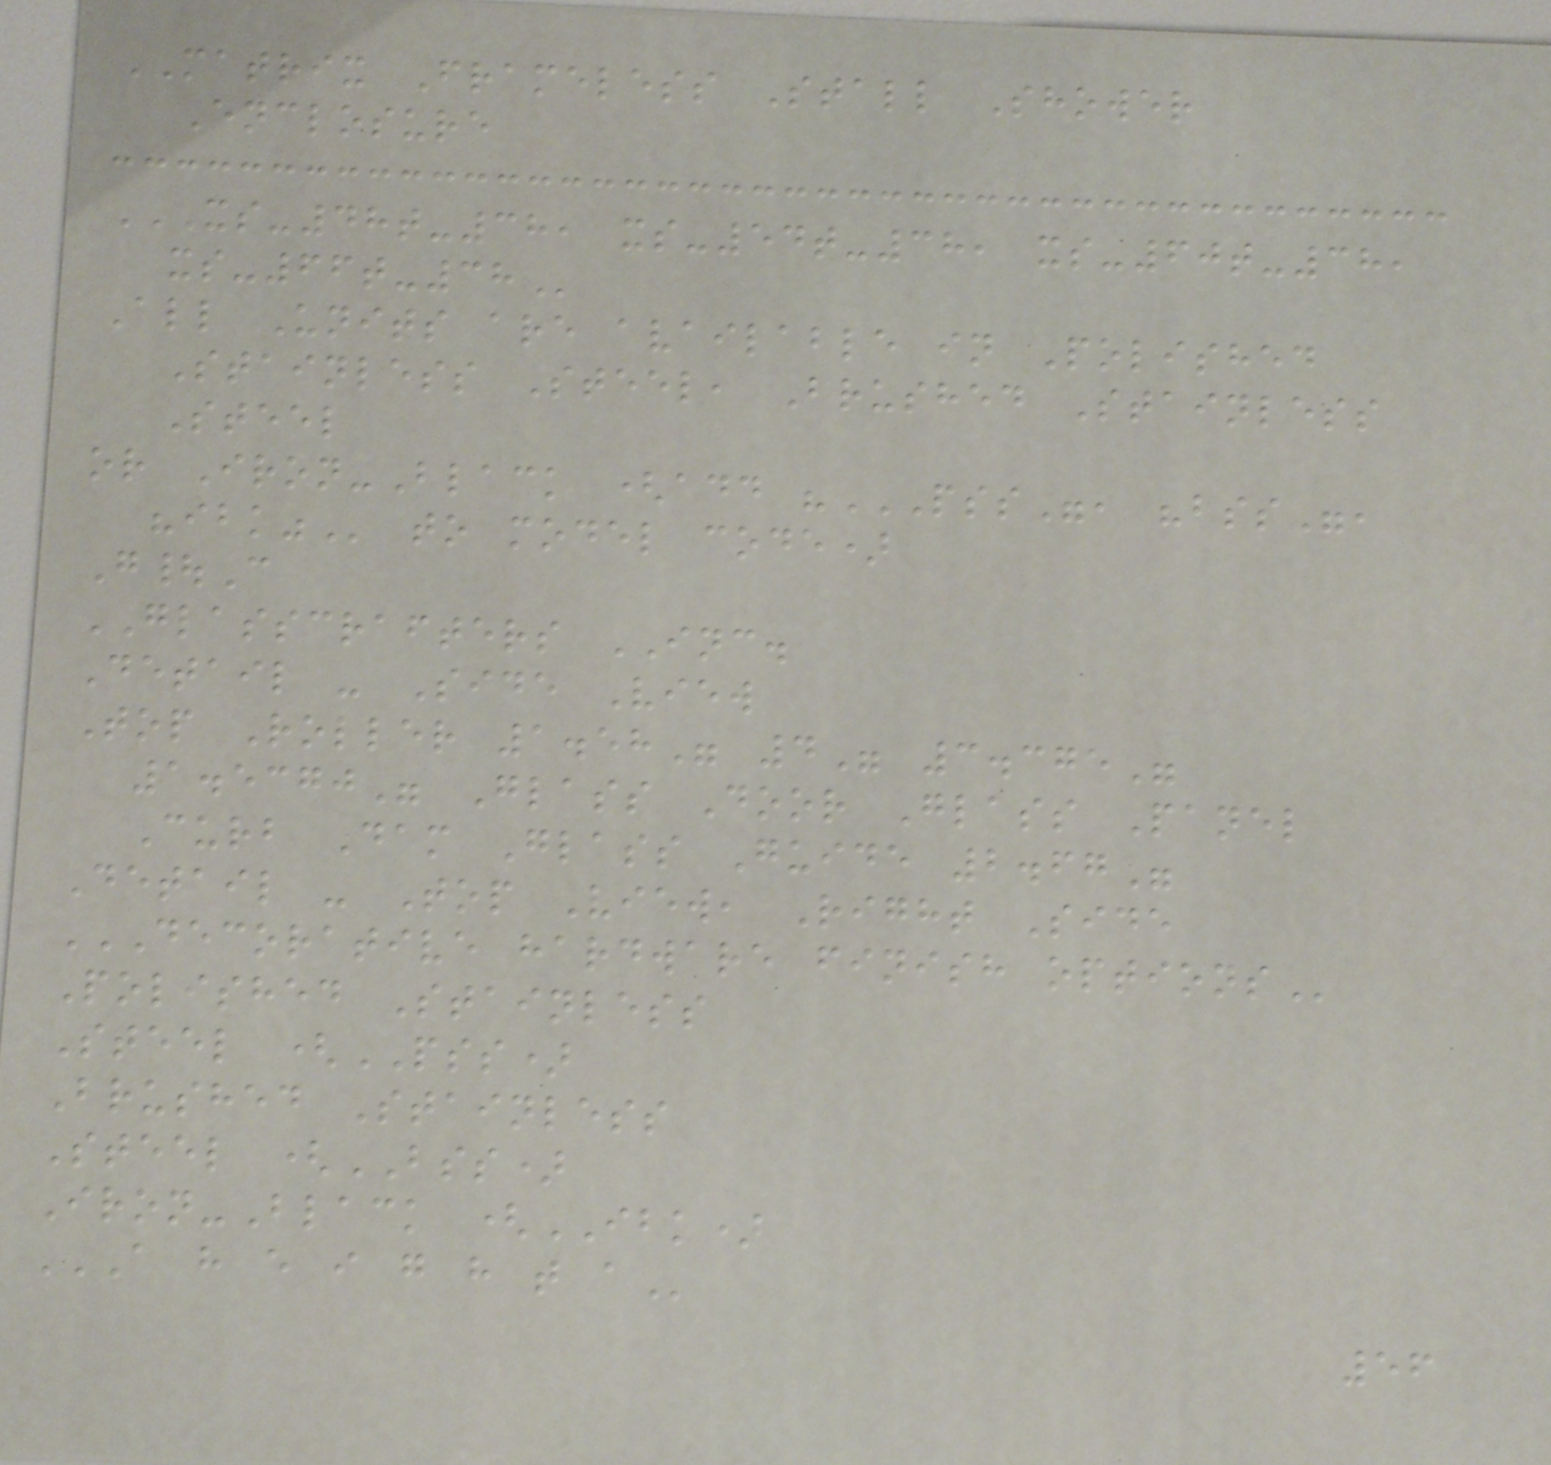MATRIX Frameless Stall Shower
Enclosure
XS-48T-38, XS-54T-38, XS-60T-38,
XS-66T-38
All Units are available in Polished
Stainless Steel, Brushed Stainless
Steel
or Iron-Black (add "PSS", "BSS",
"IBK" to model code)
G|C
GLASSCRAFTERS INC.
Detail - Side View
Top Roller 1.58" 4" 3.375"
1.5370" Glass Door Glass Panel
Curb Dam Glass Guide 2.67"
Detail - Top View, Right Side
DECORATIVE HARDWARE FINISH OPTIONS
Polished Stainless
Steel (PSS)
Brushed Stainless
Steel (BSS)
Iron-Black (IBK)
A H E I G H T A
56
